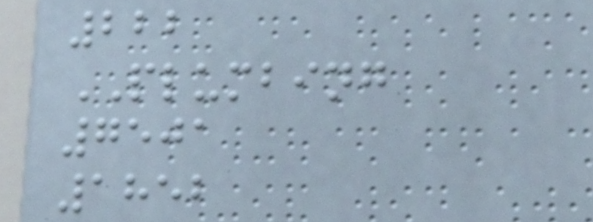222
PLUMBING
7501
1852
